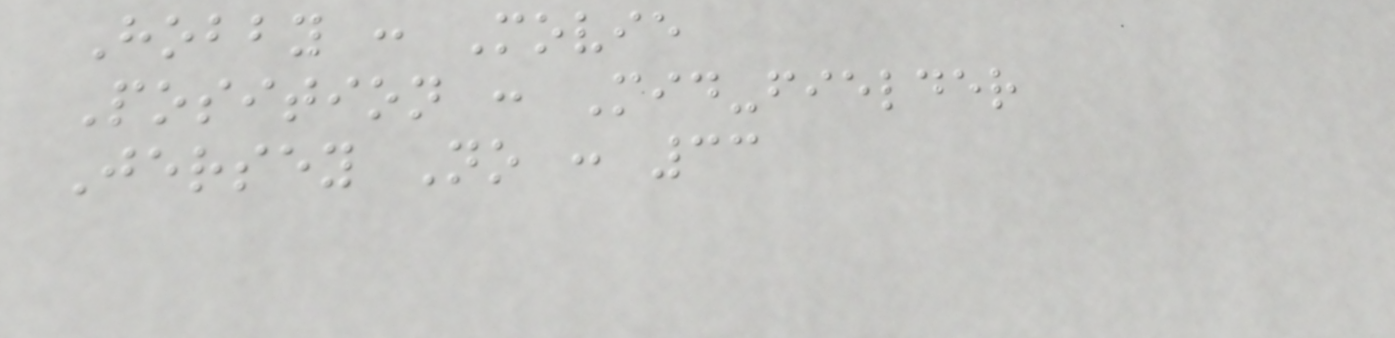Hobby : Movie
Position : Mid-fielder
Jersey No : 33
